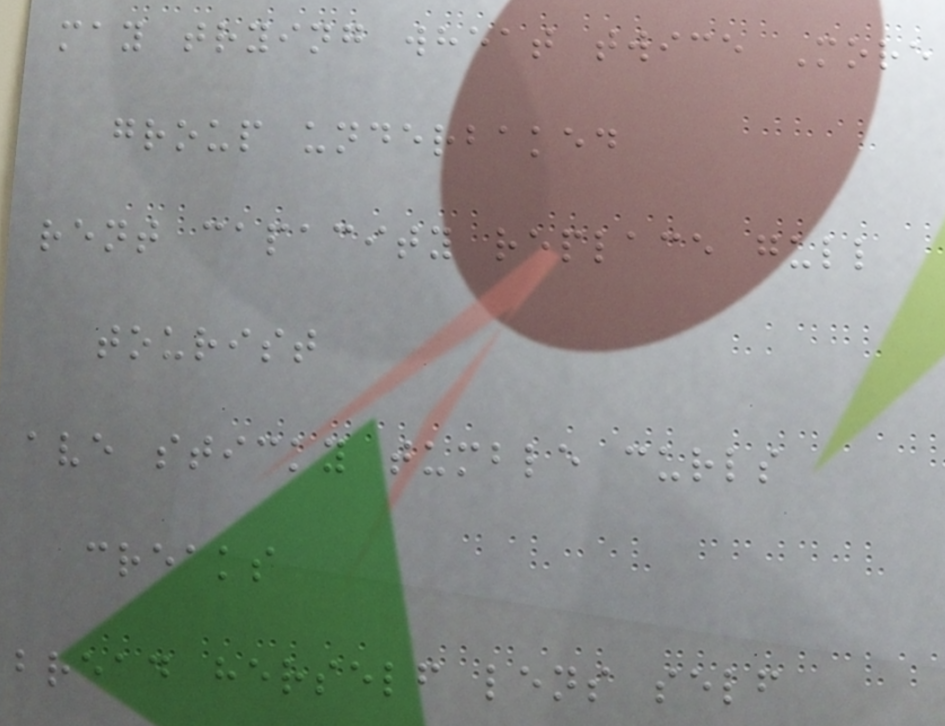may trying wheat twice More
group underbaked
rent capacity replace gull
tourist
ave sticky tumble curls
creaks
bread herself lens self
